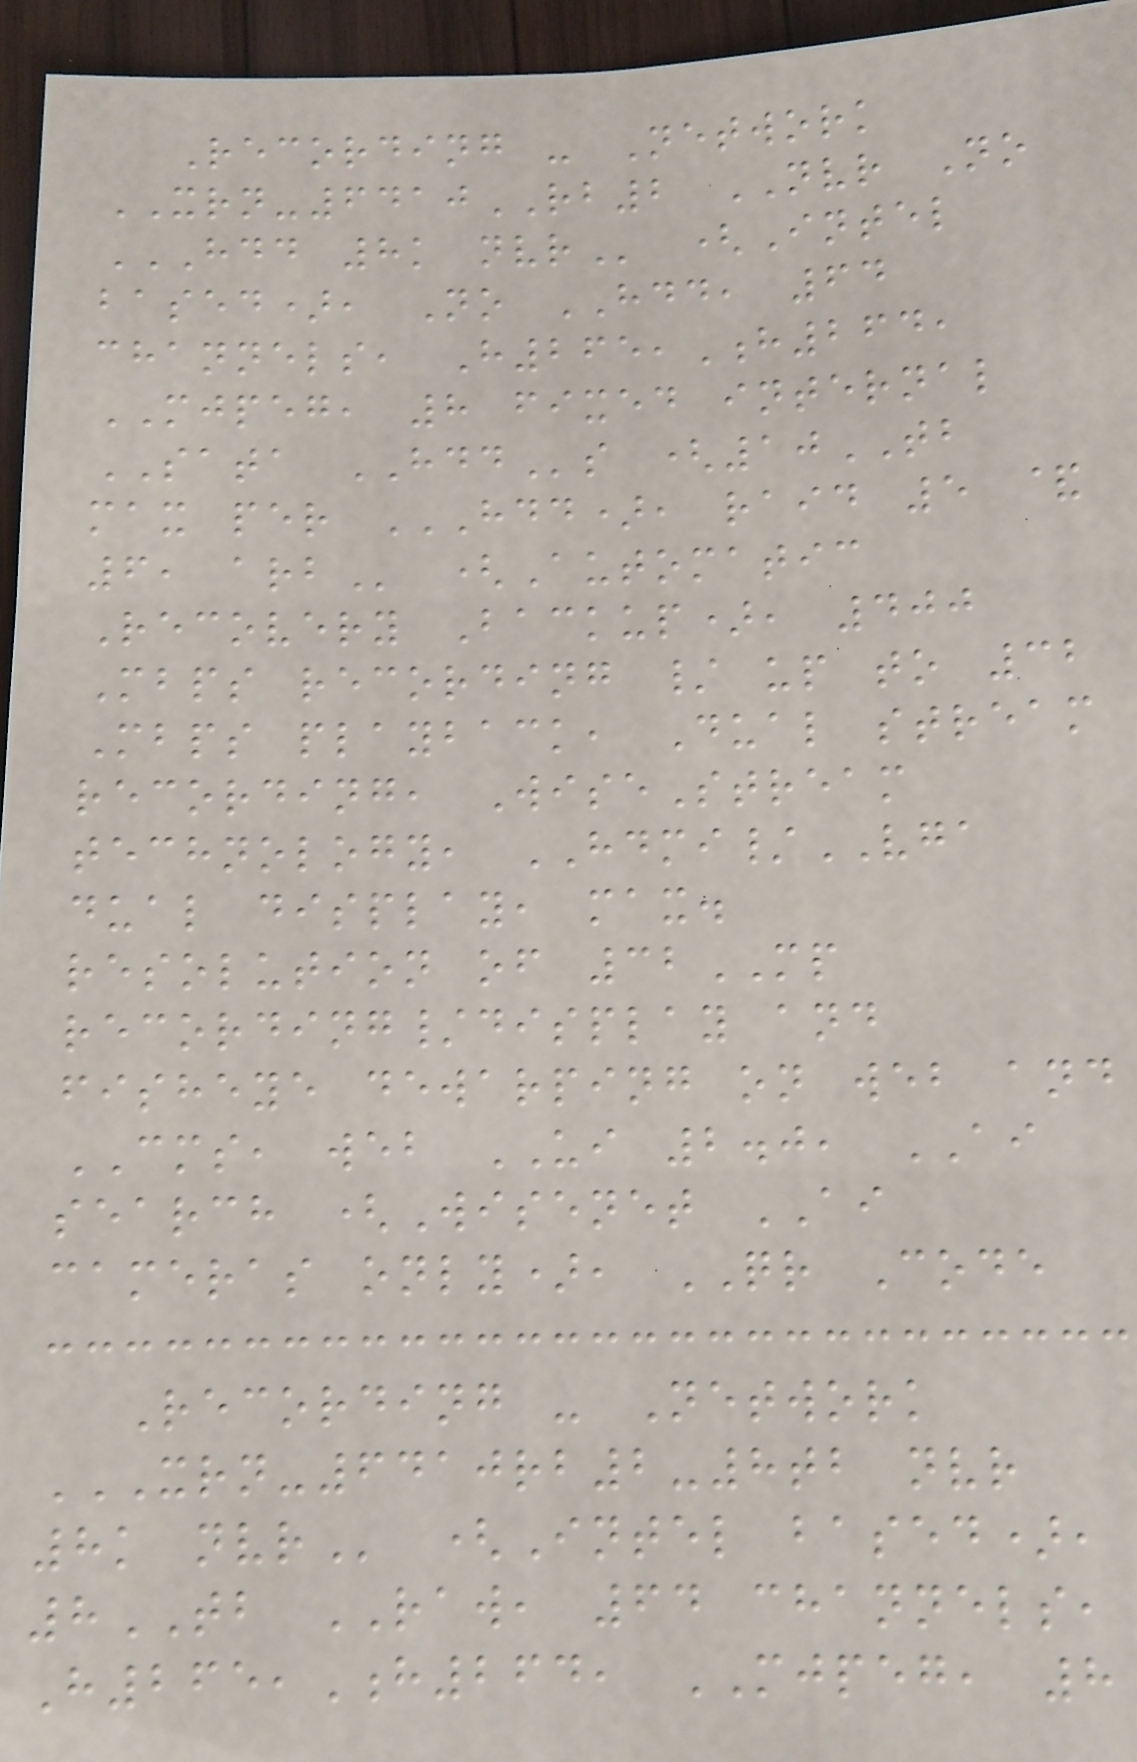Recording - Network
XRN-6410RB2 NVR No
HDD 8K NVR (Intel
based), No HDD, 64
channels, H265,H264,
MJPEG, 8 fixed internal
SATA HDDs (10TB
max per HDD), RAID 5 &
6, ARB (Automatic
Recovery Backup), 400
Mbps recording / up to 32
Mbps playback, Dual stream
recording, WiseStream
technology, HDMI/VGA
dual display, max.
resolution of 32MP
recording/display and
fisheye dewarping on web and
CMS, web UI 2.0, AI
search (Wisenet AI
cameras only), QR Code
Recording - Network
XRN-6410RB2-8TB NVR
8K NVR (Intel based),
8TB RAW, 64 channels,
H265,H264, MJPEG, 8
